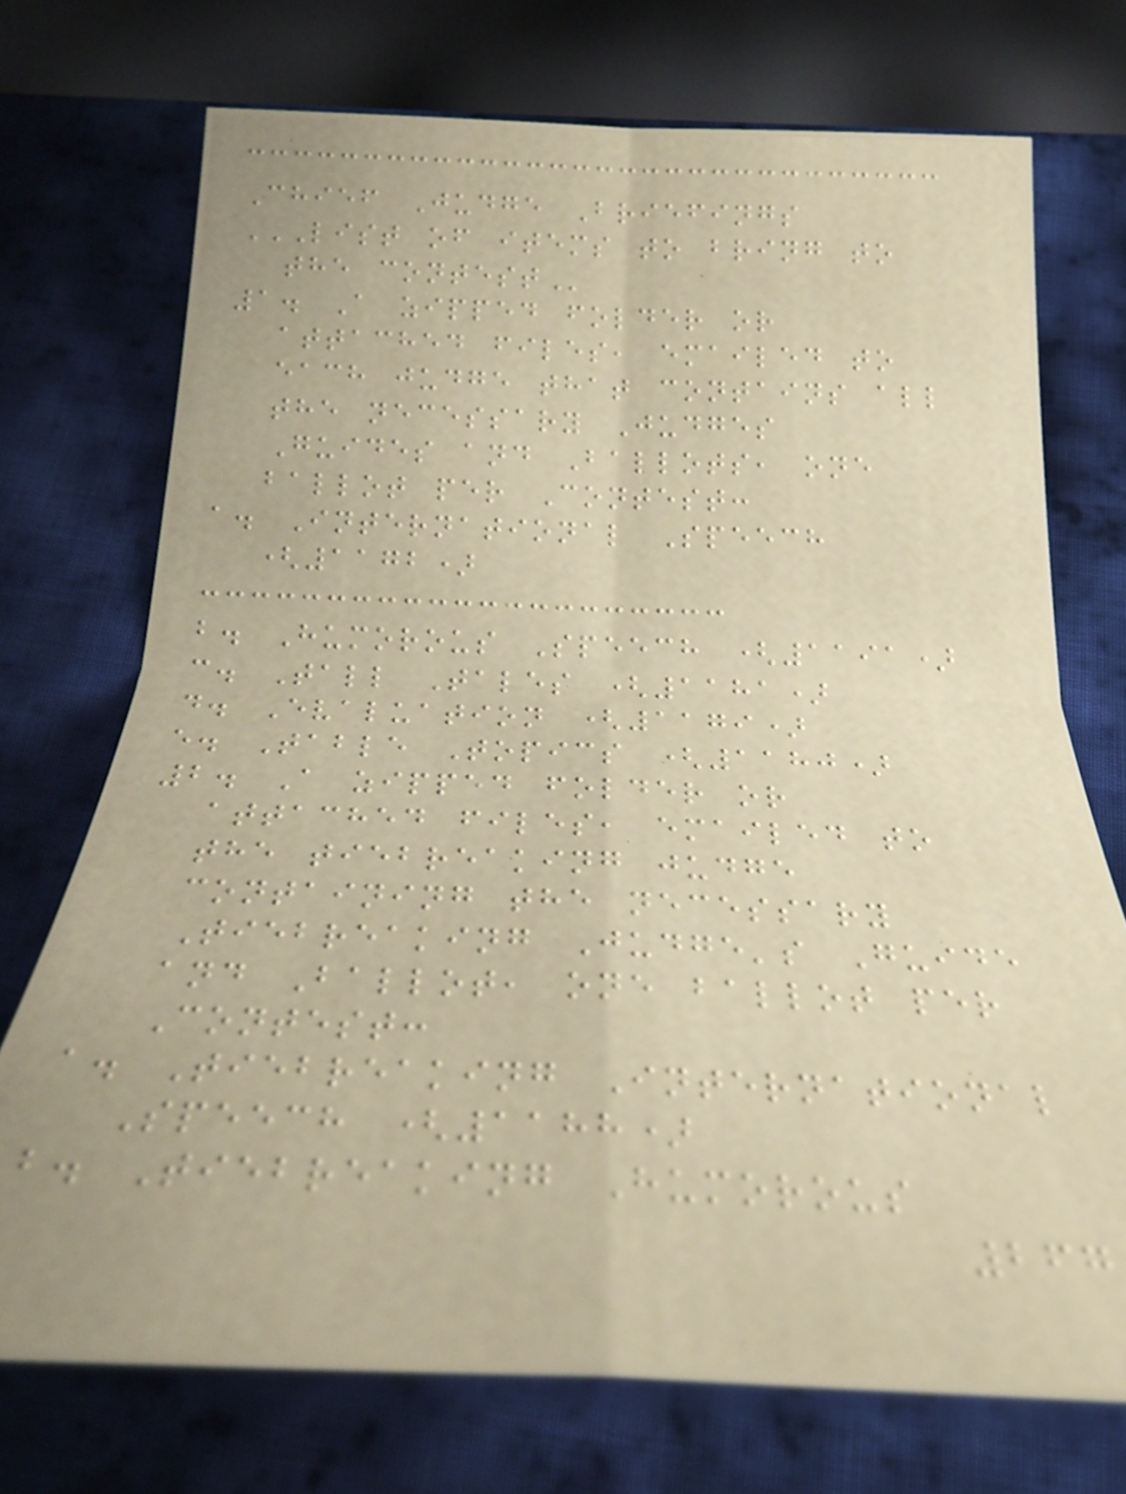Chief Judge Briefings
LIST OF ITEMS TO BRING TO
THE CONTEST
1. A zipped folder or
attached files, emailed to
each judge that contains all
the necessary Judges
Guides and Ballots, one
ballot per Contest:
a. International Speech
(1172)
b. Humorous Speech (1191)
c. Tall Tales (1181)
d. Evaluation (1179)
e. Table Topics (1180)
2. A zipped folder or
attached files, emailed to
the tiebreaking judge
containing the necessary
Tiebreaking Judge's Guide
and Ballot, one ballot per
Contest:
a. Tiebreaking International
Speech (1188)
b. Tiebreaking Humorous
267
